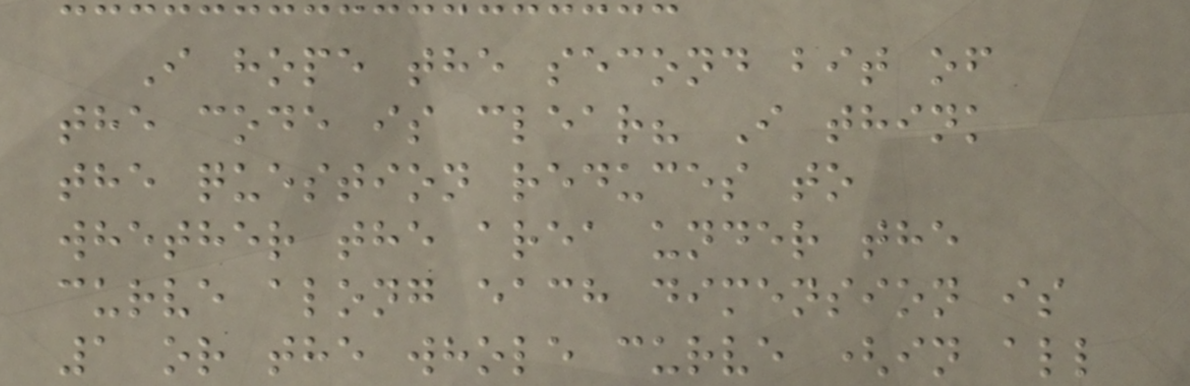I hope the second bit of
the code is clear? I think
the question reduces to
whether the area under the
curve along each dimension is
1 or the whole curve (in all
